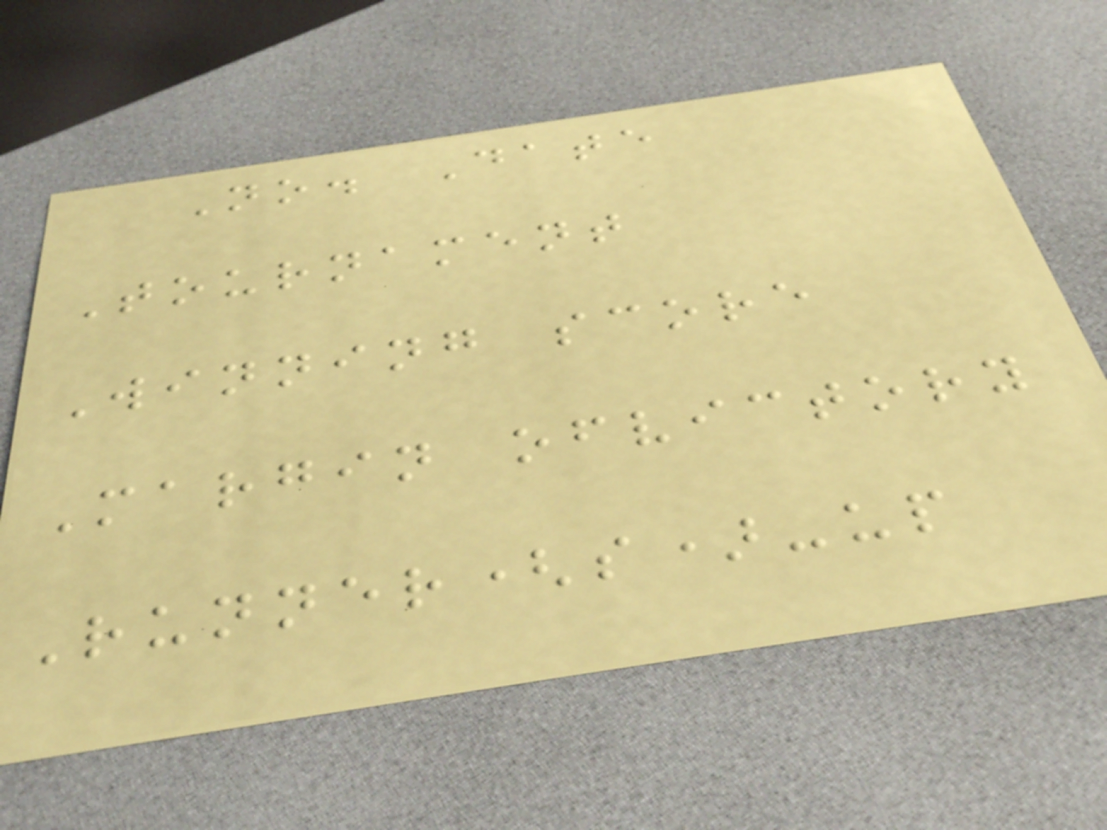No. Date
Tournament
Winning score
Margin ofvictory
Runner(s)-up
